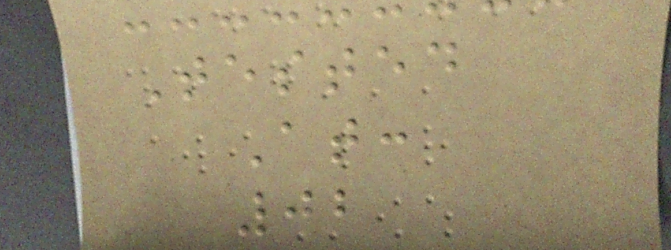Tested
At:
02
